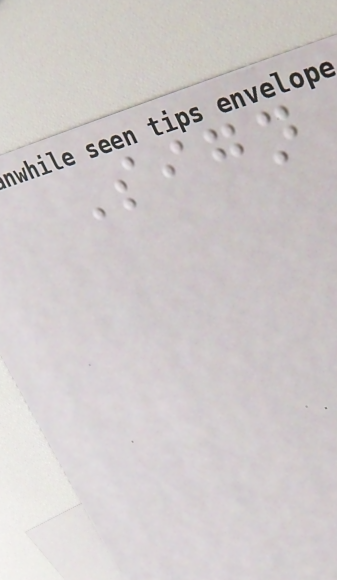Sign
